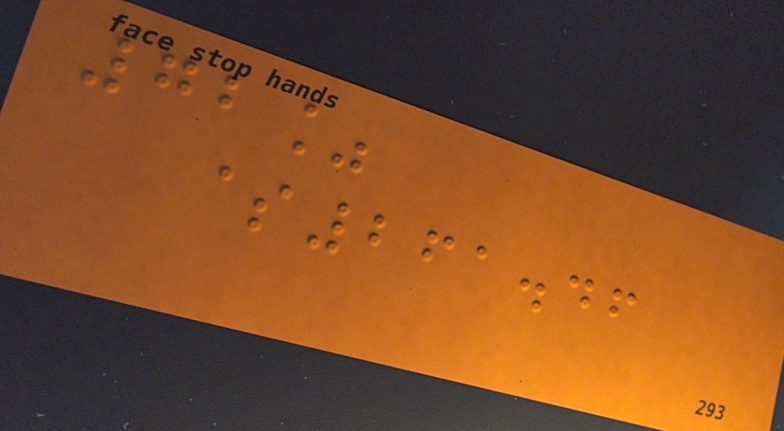72%
$261.46
